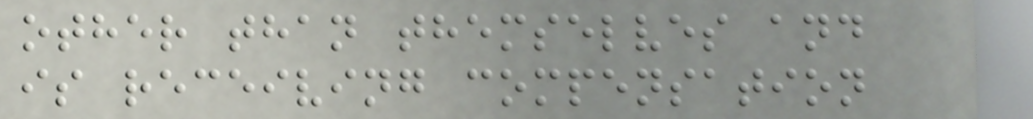other than themselves and
is receiving compensation
